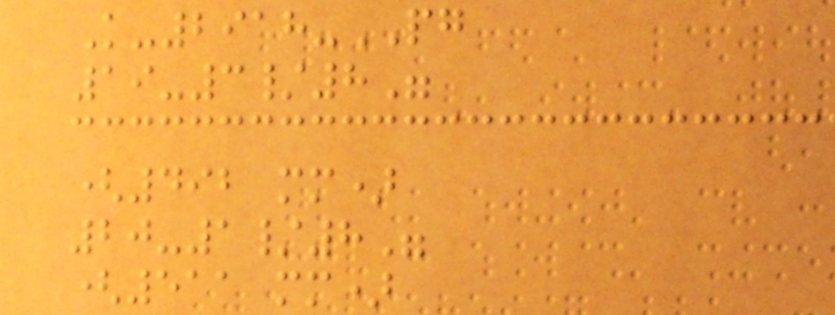K-2918-PG
19-3/8"
(492 mm)
20-1/8"
(511 mm)
